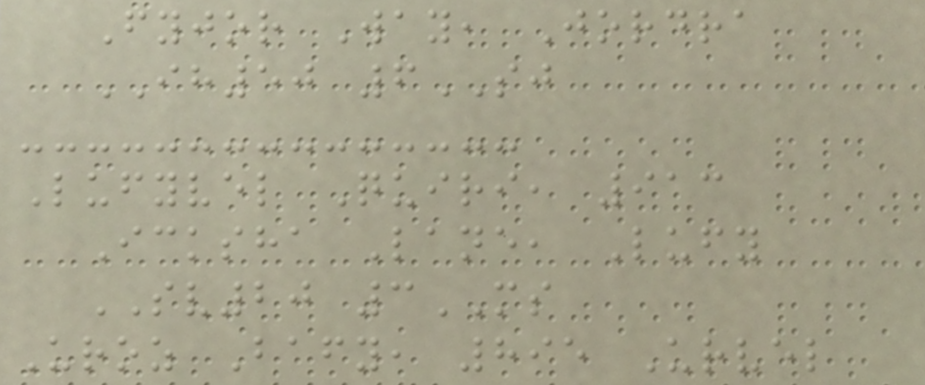Fyjor Way, Jordra
IH50 6SJ
Lufyvel Quiri, 913
Icksha Lane, Lufy
SV20 3MS
Uroz Bafy, 895 Urvel
